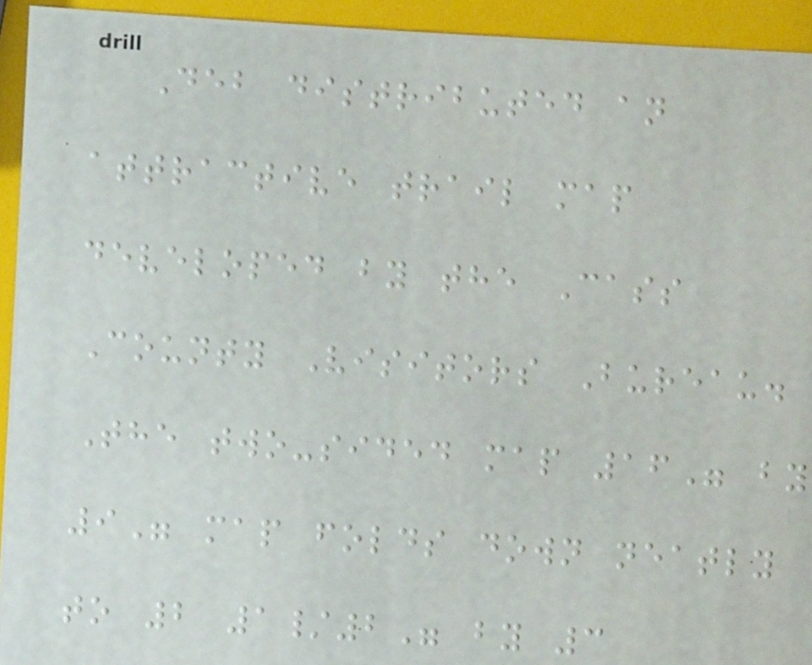Deb distributed an
attractive trail map
developed by the Cass
County Visitors Bureau.
The two-sided map 16" by
9" map folds down neatly
to 2 1/2" by 3
